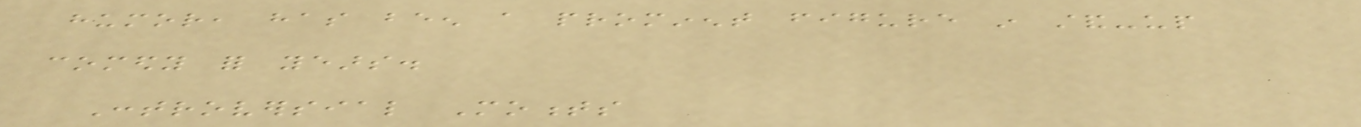humor, has been a prominent figure in stand-up
comedy for years.
Controversial Moments
